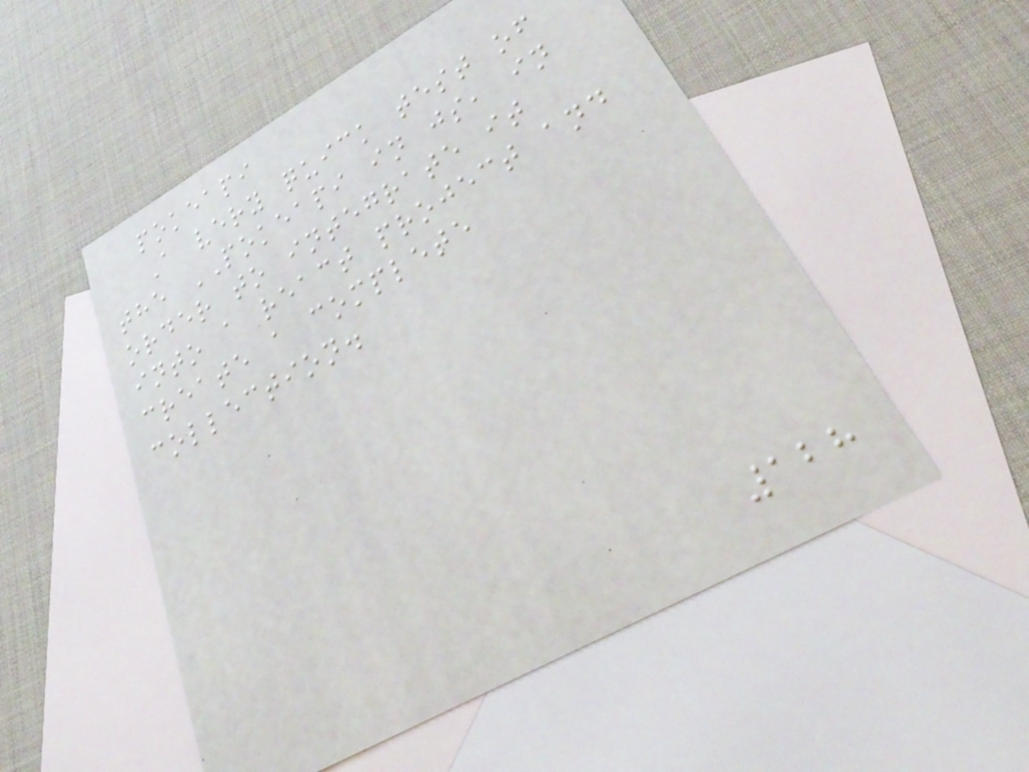pokeapi
A very quick test of
the POKEAPI in js, in
order to integrate it
into a react project and
create a complete
collection.
128
